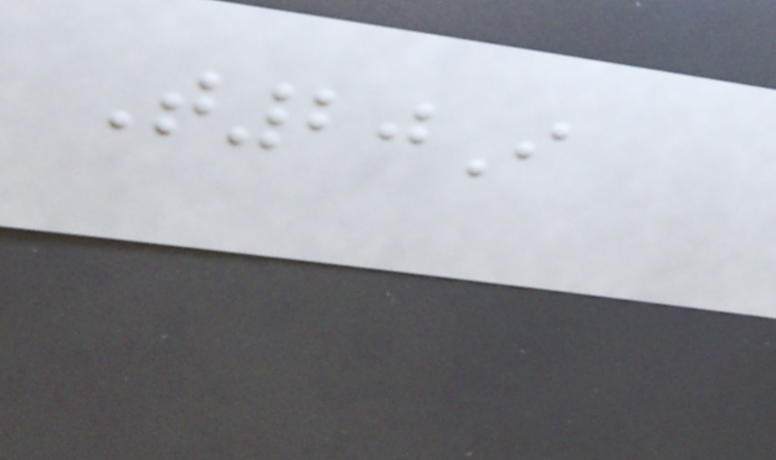T20I
